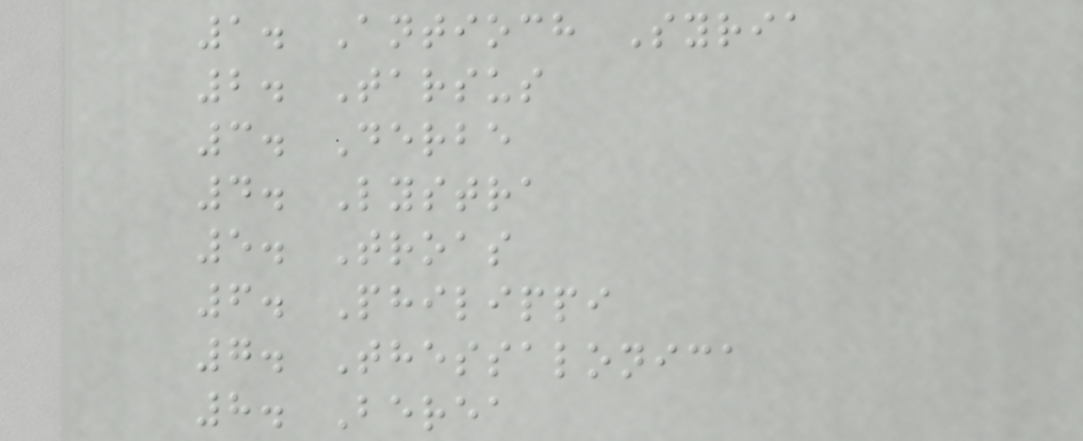1. Antioch Syria
2. Tarsus
3. Derbe
4. Lystra
5. Troas
6. Philippi
7. Thessalonica
8. Berea
